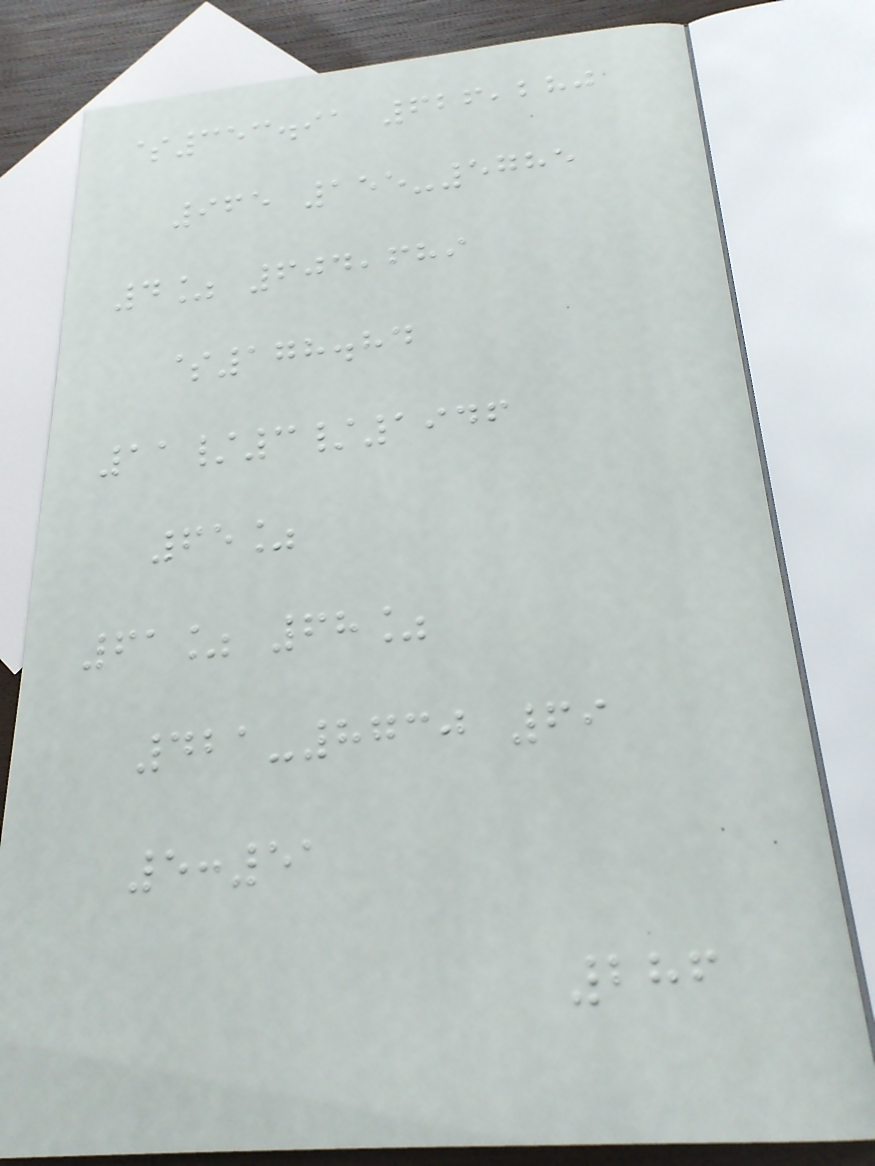$353.91 626,280
965 155-5785
4% 604,689
$178.84
11/3/1946
65%
61% 68%
421-8730 69
5:51
286
